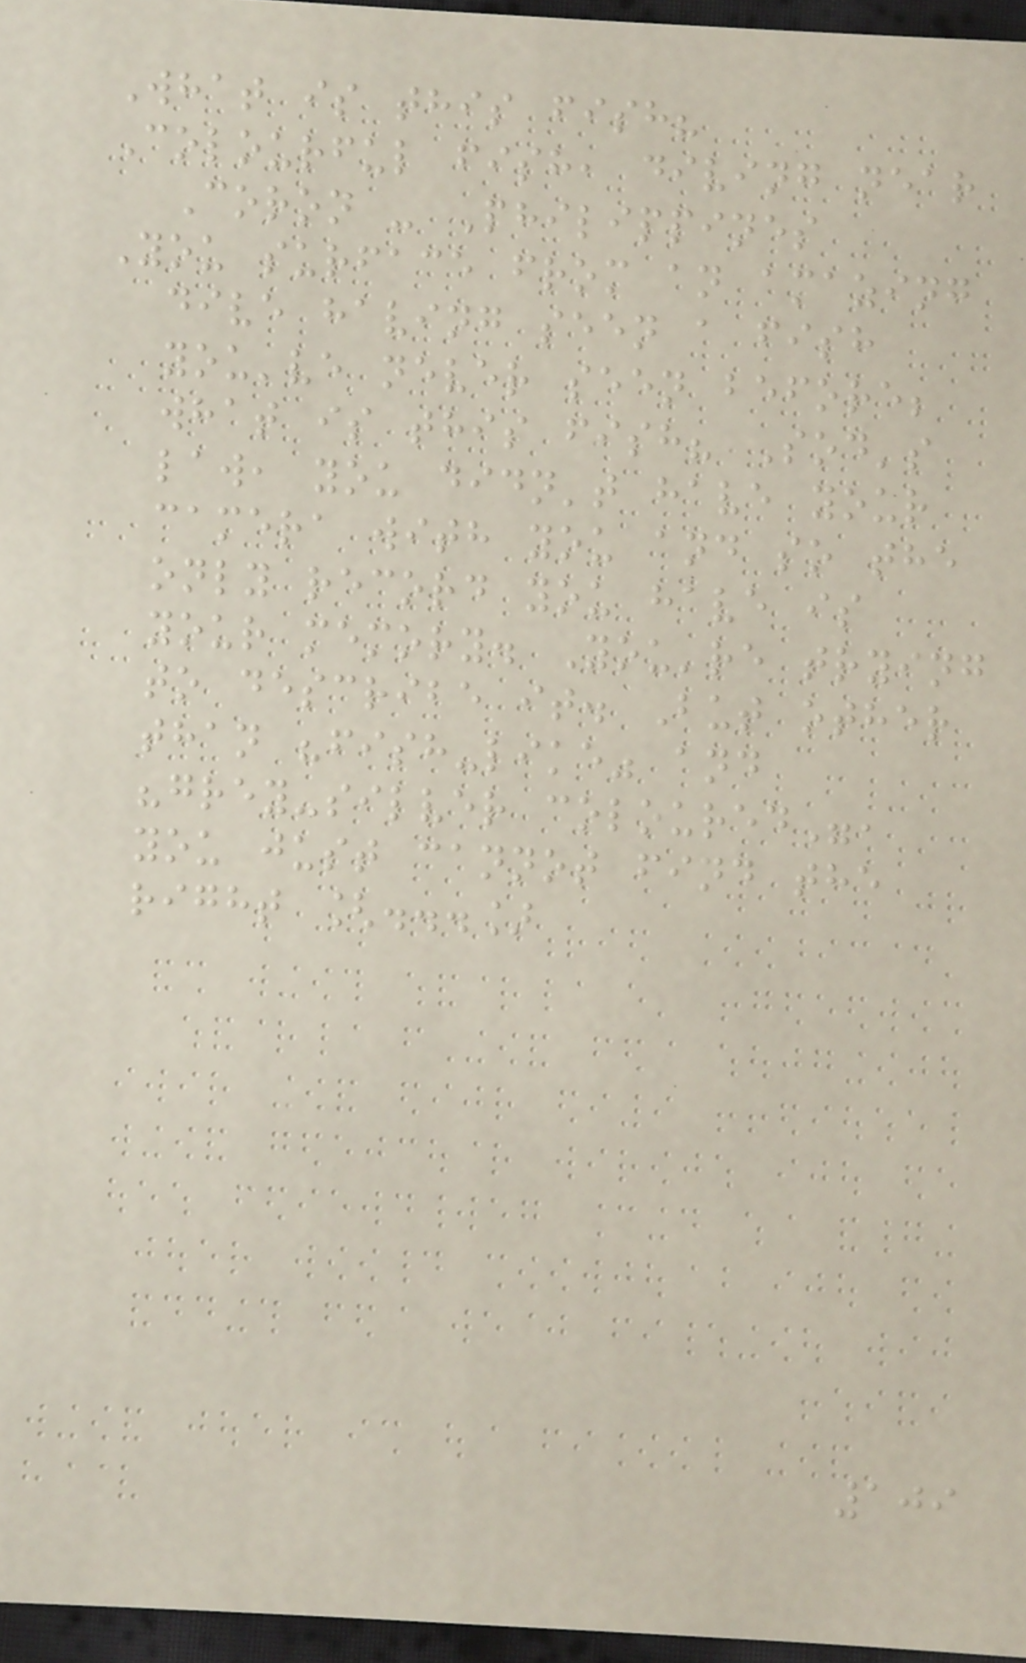What is this fish?
Colourful fish, diving near
Coron - Philippines
You surface from an amazing
dive having seen a fish
you've never seen before;
what is this fish? Sod's
law, you didn't have your
camera with you and so the
only record you have is
your memory. You're trying
to describe it. But other
than "fish-like" and
"grey-silver coloured",
you just cannot find the
right [...]
109
